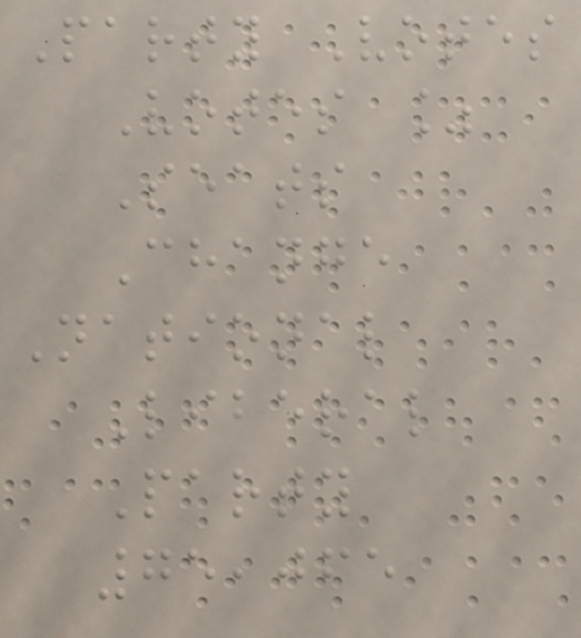Party Votes
Votes %
Seats
Change
National
Liberal
Party
75,065
